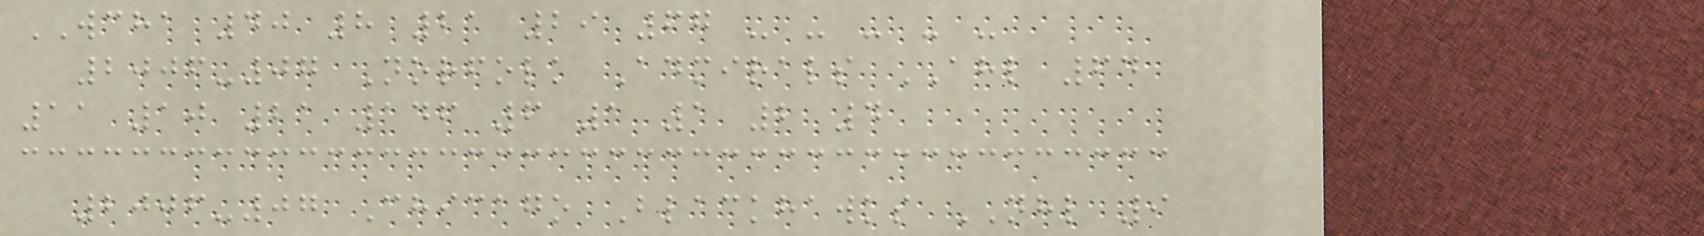WCHA 40 8 21 29 67 - - - - -
2006-07 Norfolk Admirals AHL 64
11 10 21 146 6 1 1 2 4
2006-07 Chicago Blackhawks NHL 9
